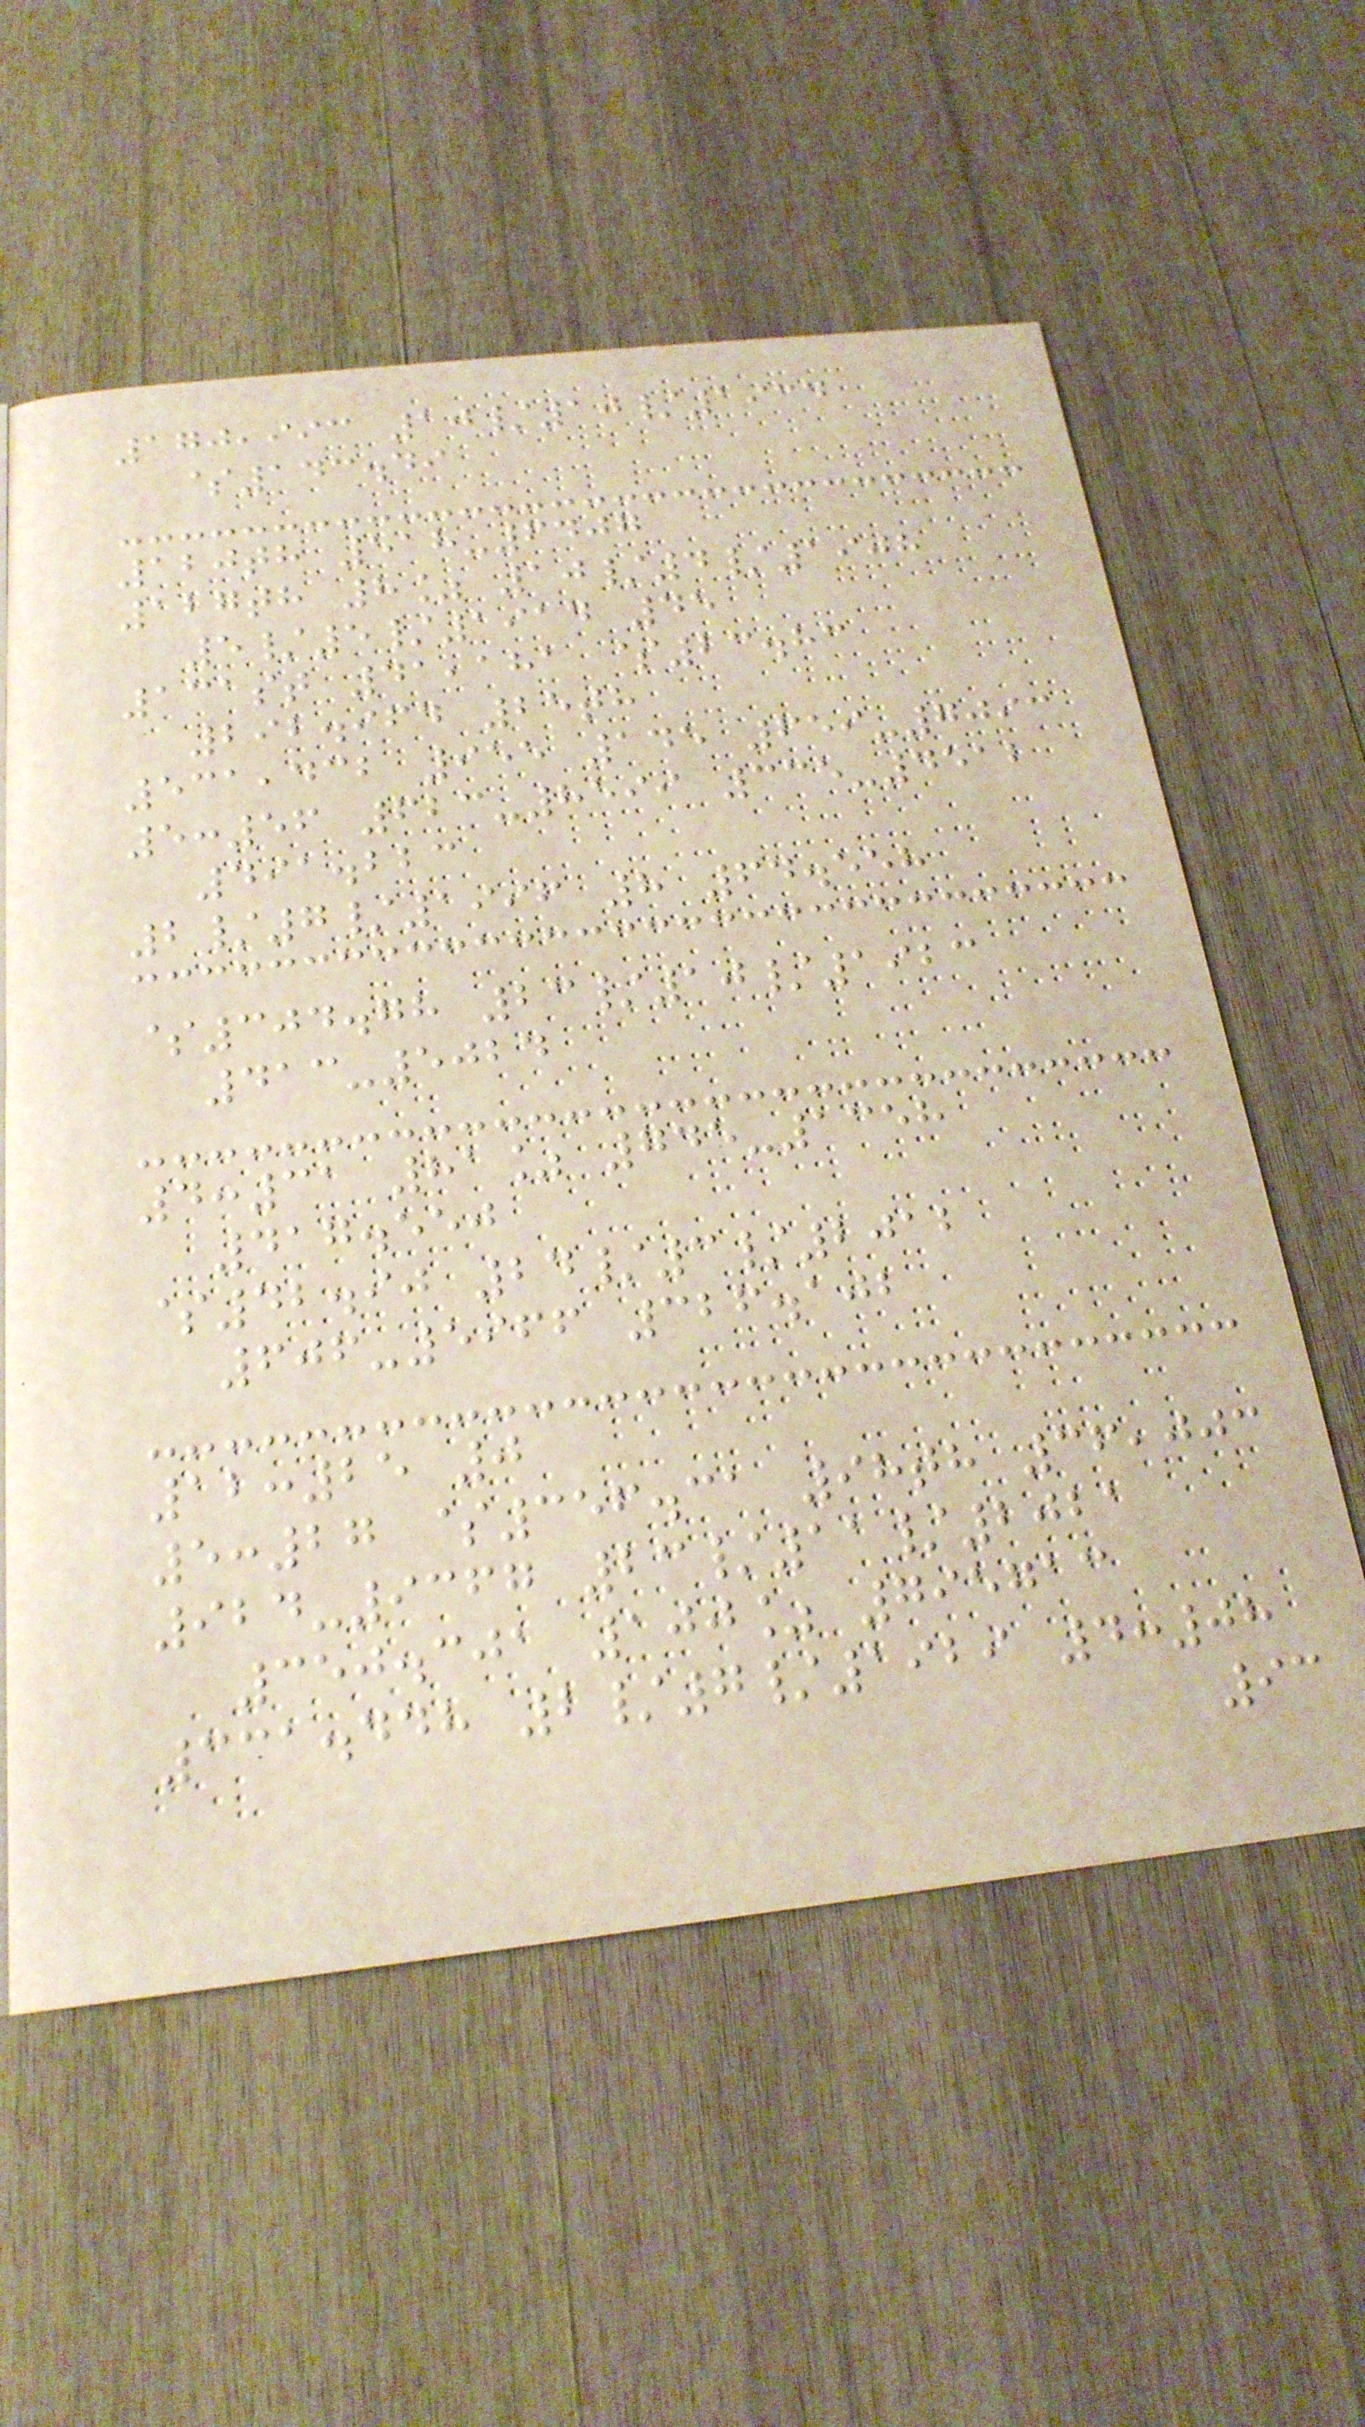170,993 10/10/1934
$143.49
120th 518-6407
127th 8% 10/4/1908
5/5/1914 45
131st 41,181 $23.83
292.964 25th
531,432 955 145 659-7093
5:56 623-8599 335-4512
491.223
2/7/1996 8 64.558
$304.78 23/10/1923
413-5024
4:31 81% 745-1358
417.550
$42.90 24/3/2012
606-5966 326.102
12:25 0
5:27 $356.31 98th 36,003
924-9367 23/11/2021
350.301 100% 795713
331.448 2/7/1929 4:08
93
